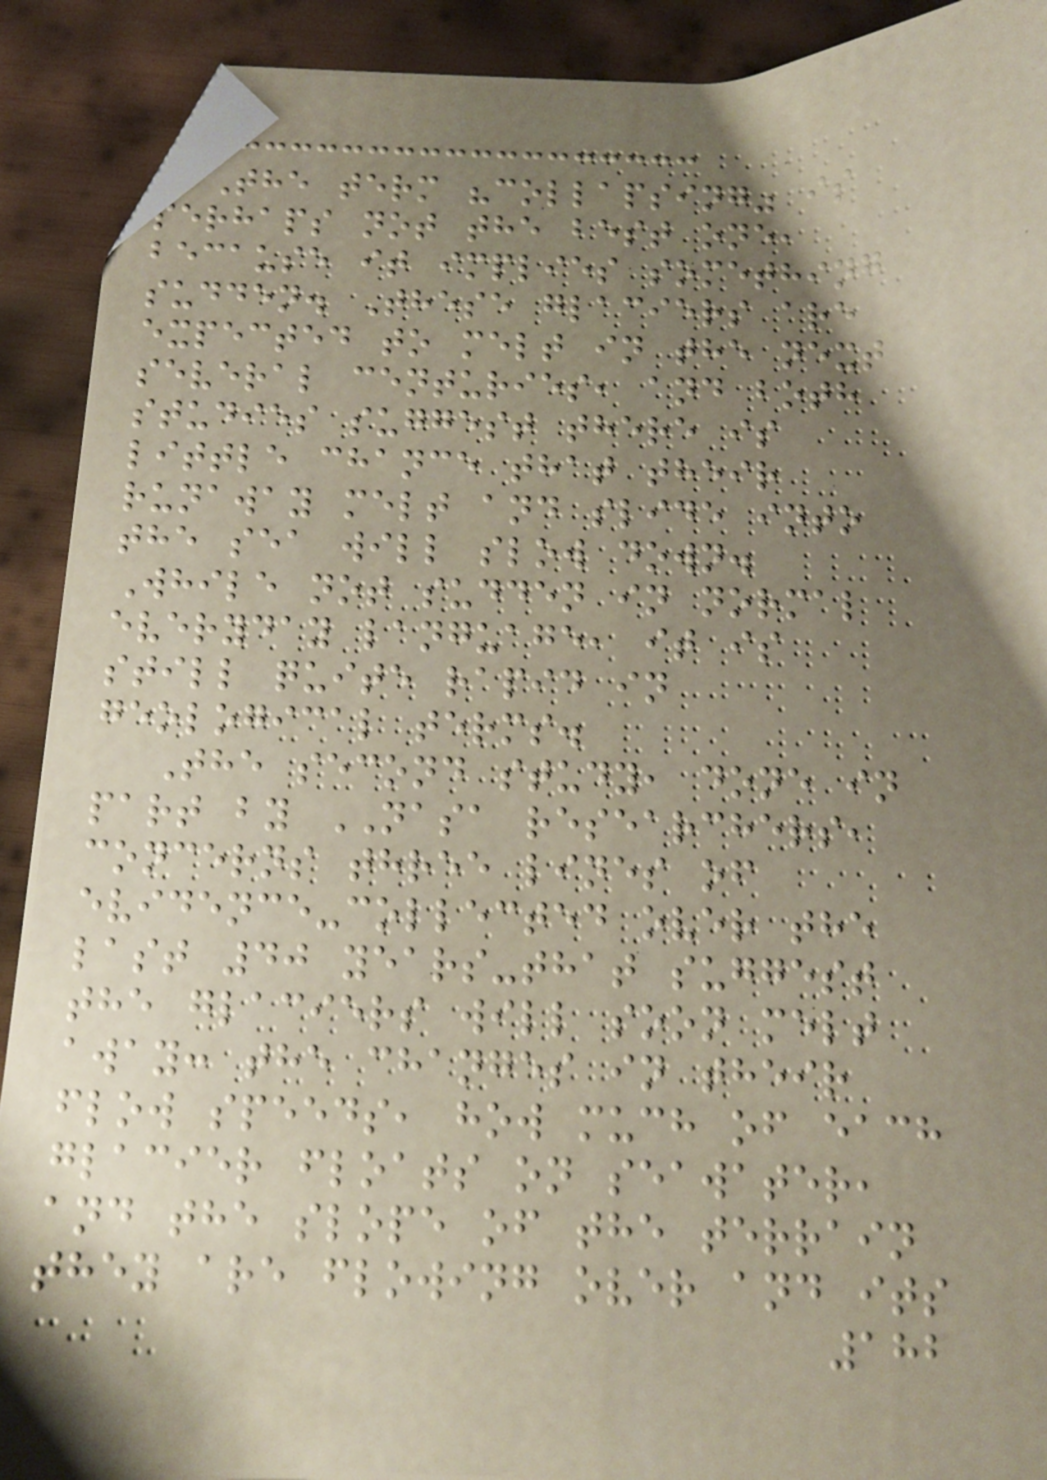The term "collapsing" is
perhaps not the best one,
because it implies something
sudden. These glaciers are
expected to melt in the next
several centuries, and both
studies suggest there is
little chance that their
runaway melt and slide into
the sea will slow down.
While not sudden in normal
everyday language, it is
still quite rapid in
geological terms.
The second study, done in
part by NASA researchers,
concerns three lines of
evidence-collected over the
last 40 years-that suggest
the glaciers will soon melt
away: the changes in their
flow speeds, how much of each
glacier floats on seawater,
and the slope of the terrain
they are flowing over and its
182
